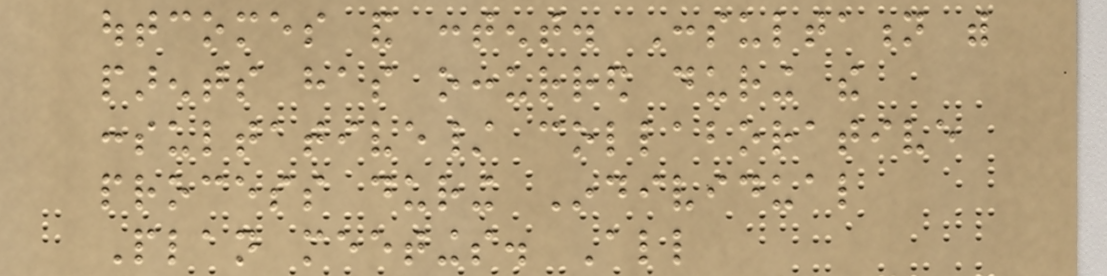outcomes and content. Consultation with
parents has occurred during the
consultative/ collaborative
process during Individual
Plan meetings. All
